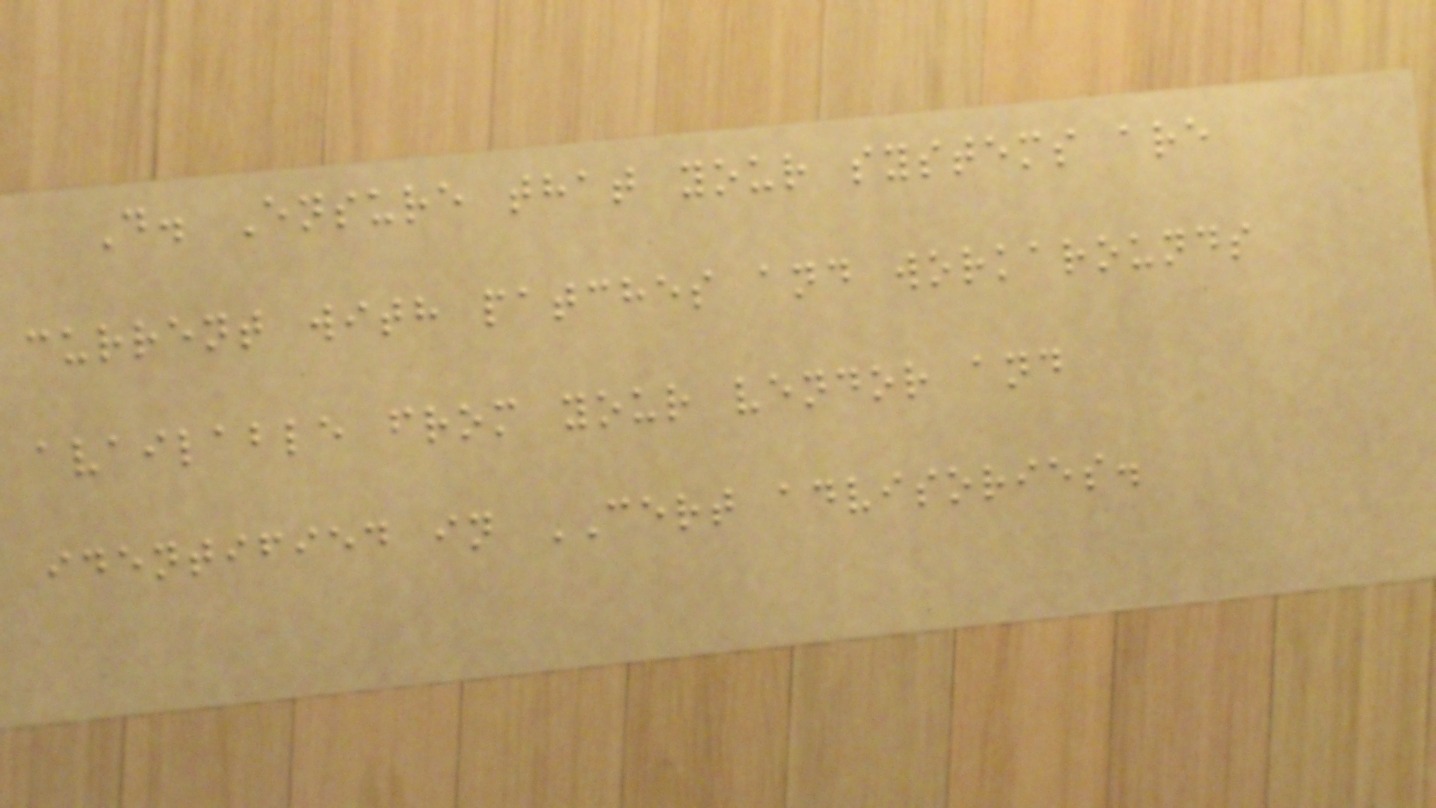D. Ensure that your systems are
current with patches and workarounds
available from your vendor and
identified in CERT advisories.
